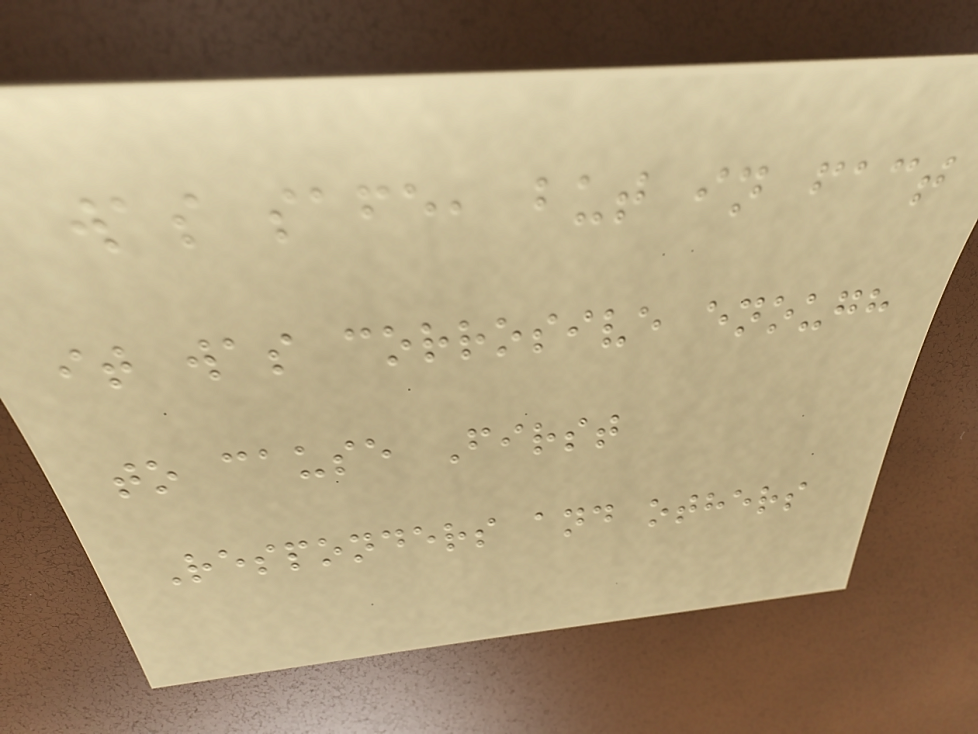was safe, but in fact
it was corrosive enough
to cause First
Responders and others
